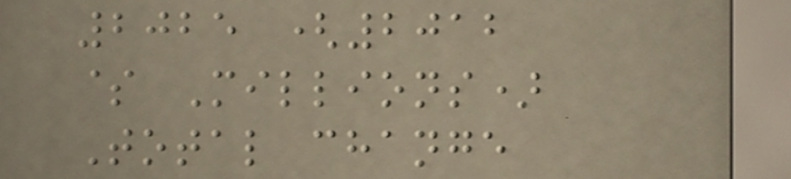2025 (2012
$ Millions)
Total change
